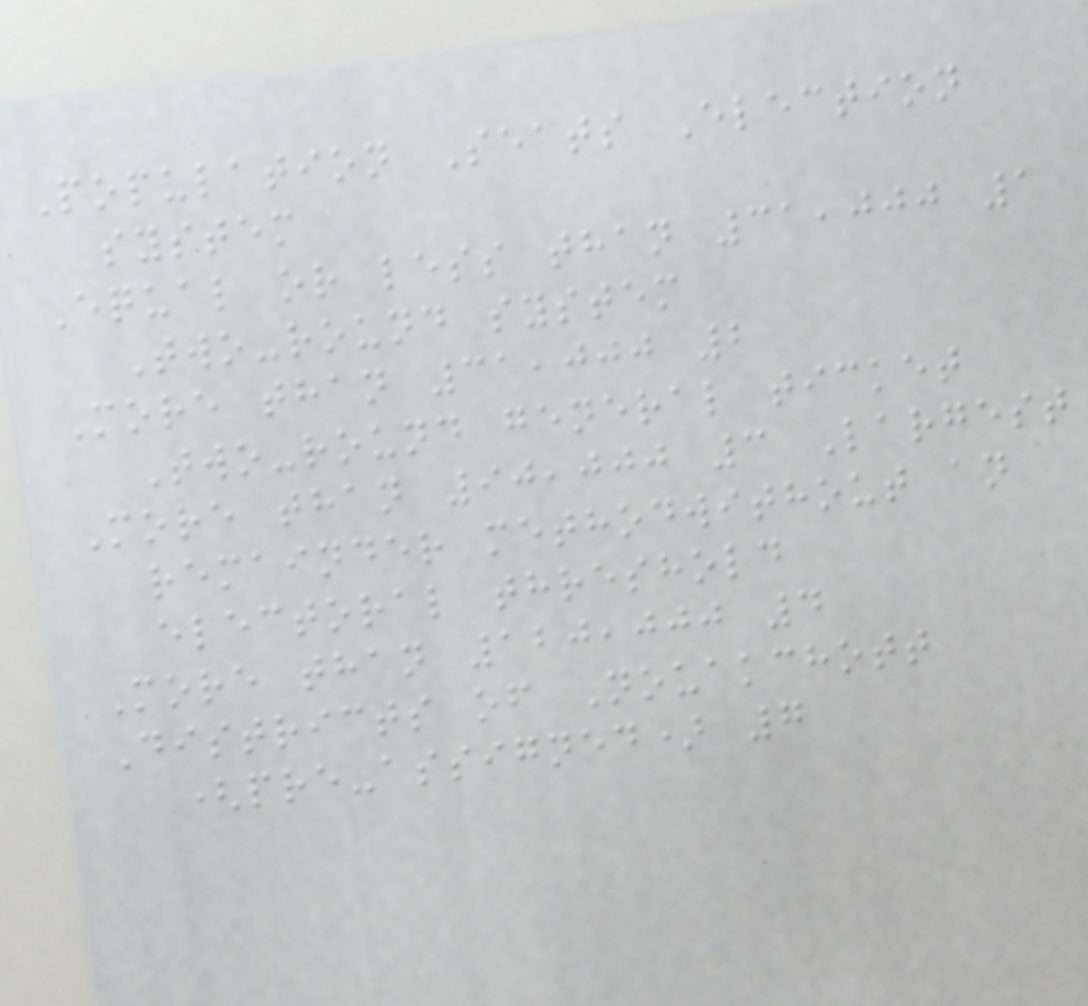Population Seats Election
system
Equal or less than 31,000 1
Two-round system
More than 31,000 2
Two-round general ticket
More than 90,000 3 Largest
remainder methodwithout an
electoral threshold
More than 120,000 4
Districts of Nouakchott
(pre-assigned) 7
